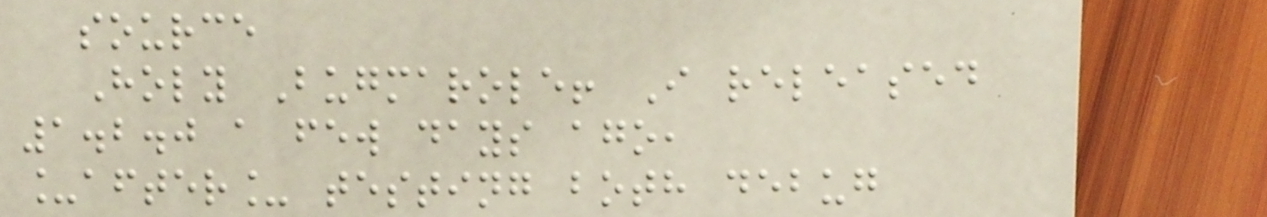source
Holy Bugmarole! I released
1.2.0 a few days ago,
_after_ testing both debug
